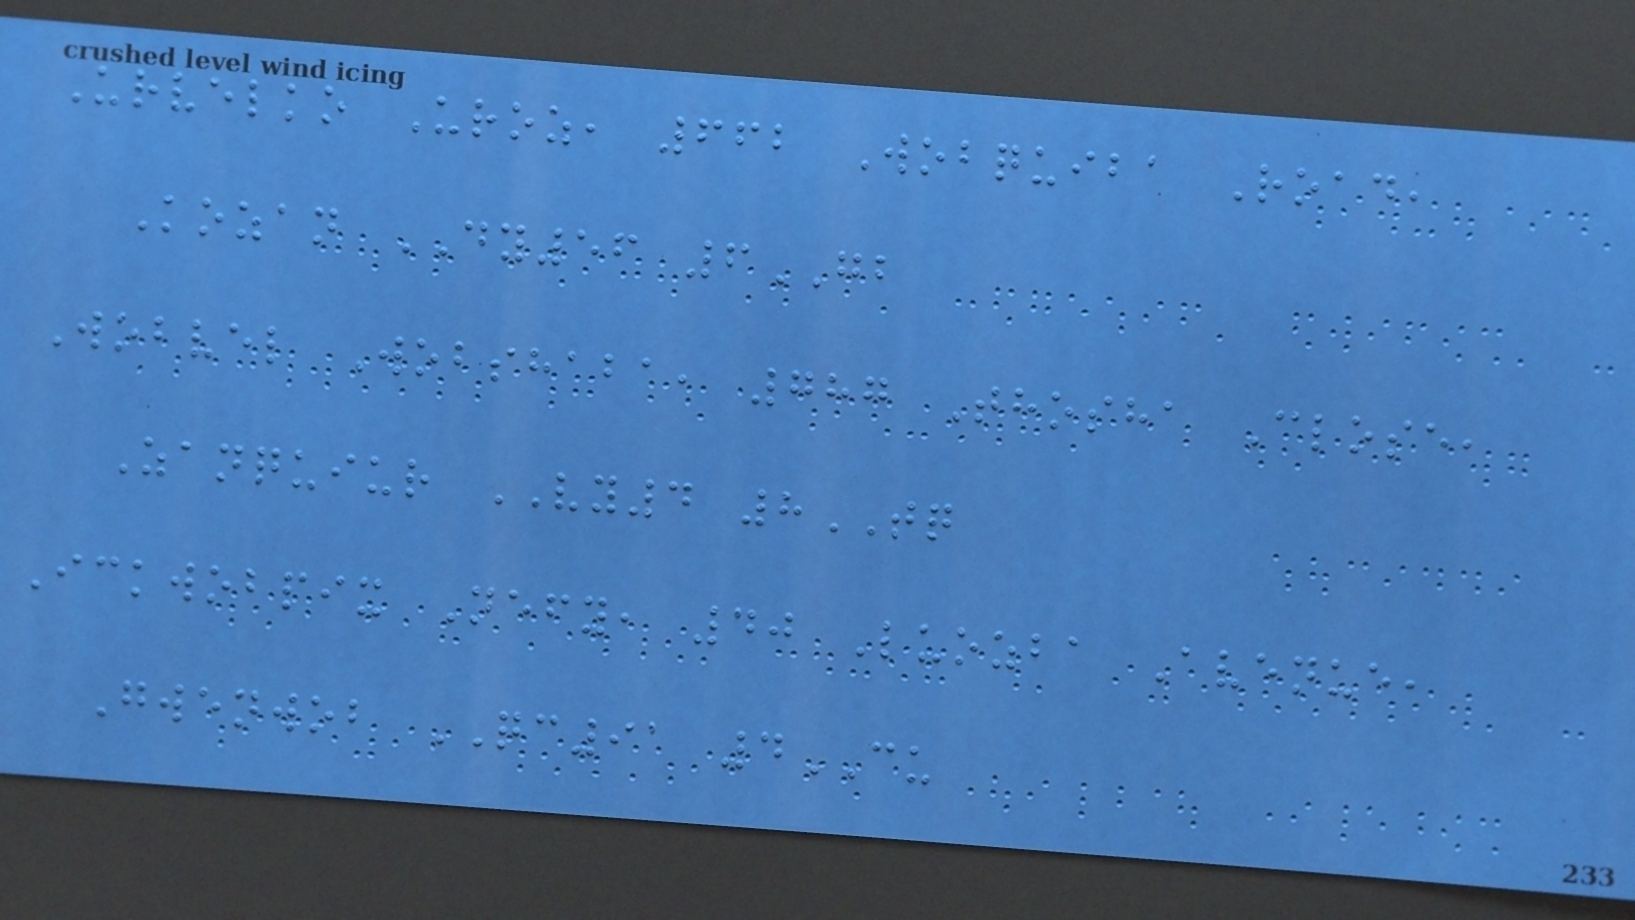Urvelko Uroz, 662 Wobquiba Road,
Kozan DY56 6GB
Wobvel Wobshaba, 787 Thosha Close,
Zanquiur VY4 8TQ
Ickwobpix Nefy, 40 Luozba Avenue,
Gwenwob QC91 4CU
